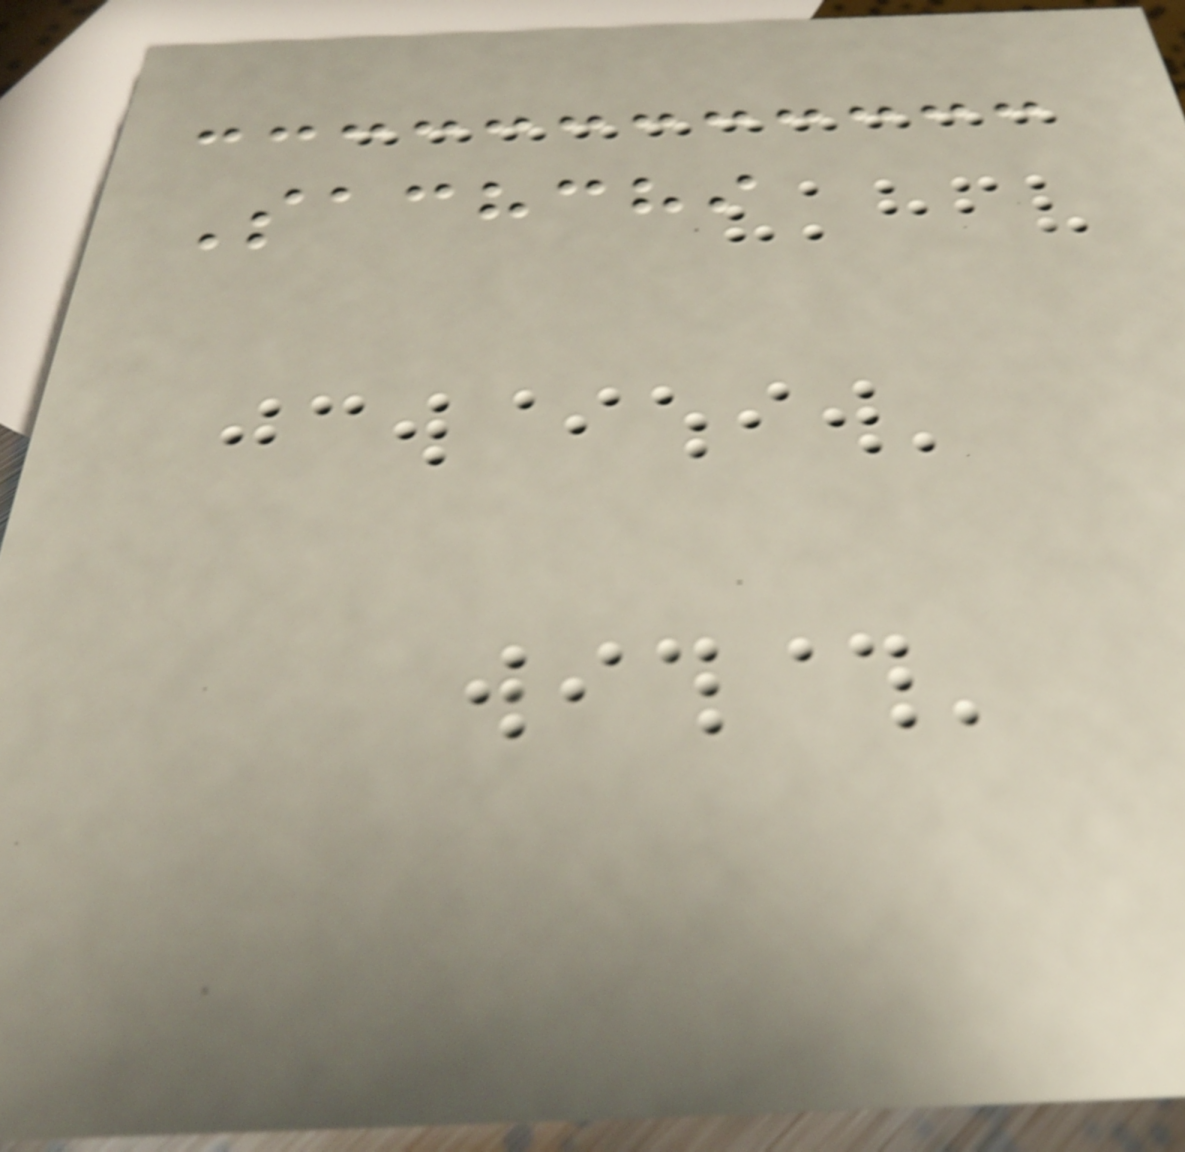Sachchi
